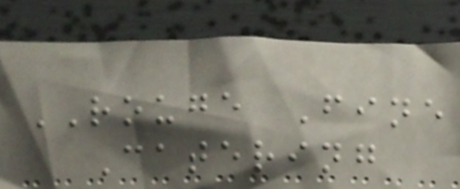ROUGE Fine
Catering
